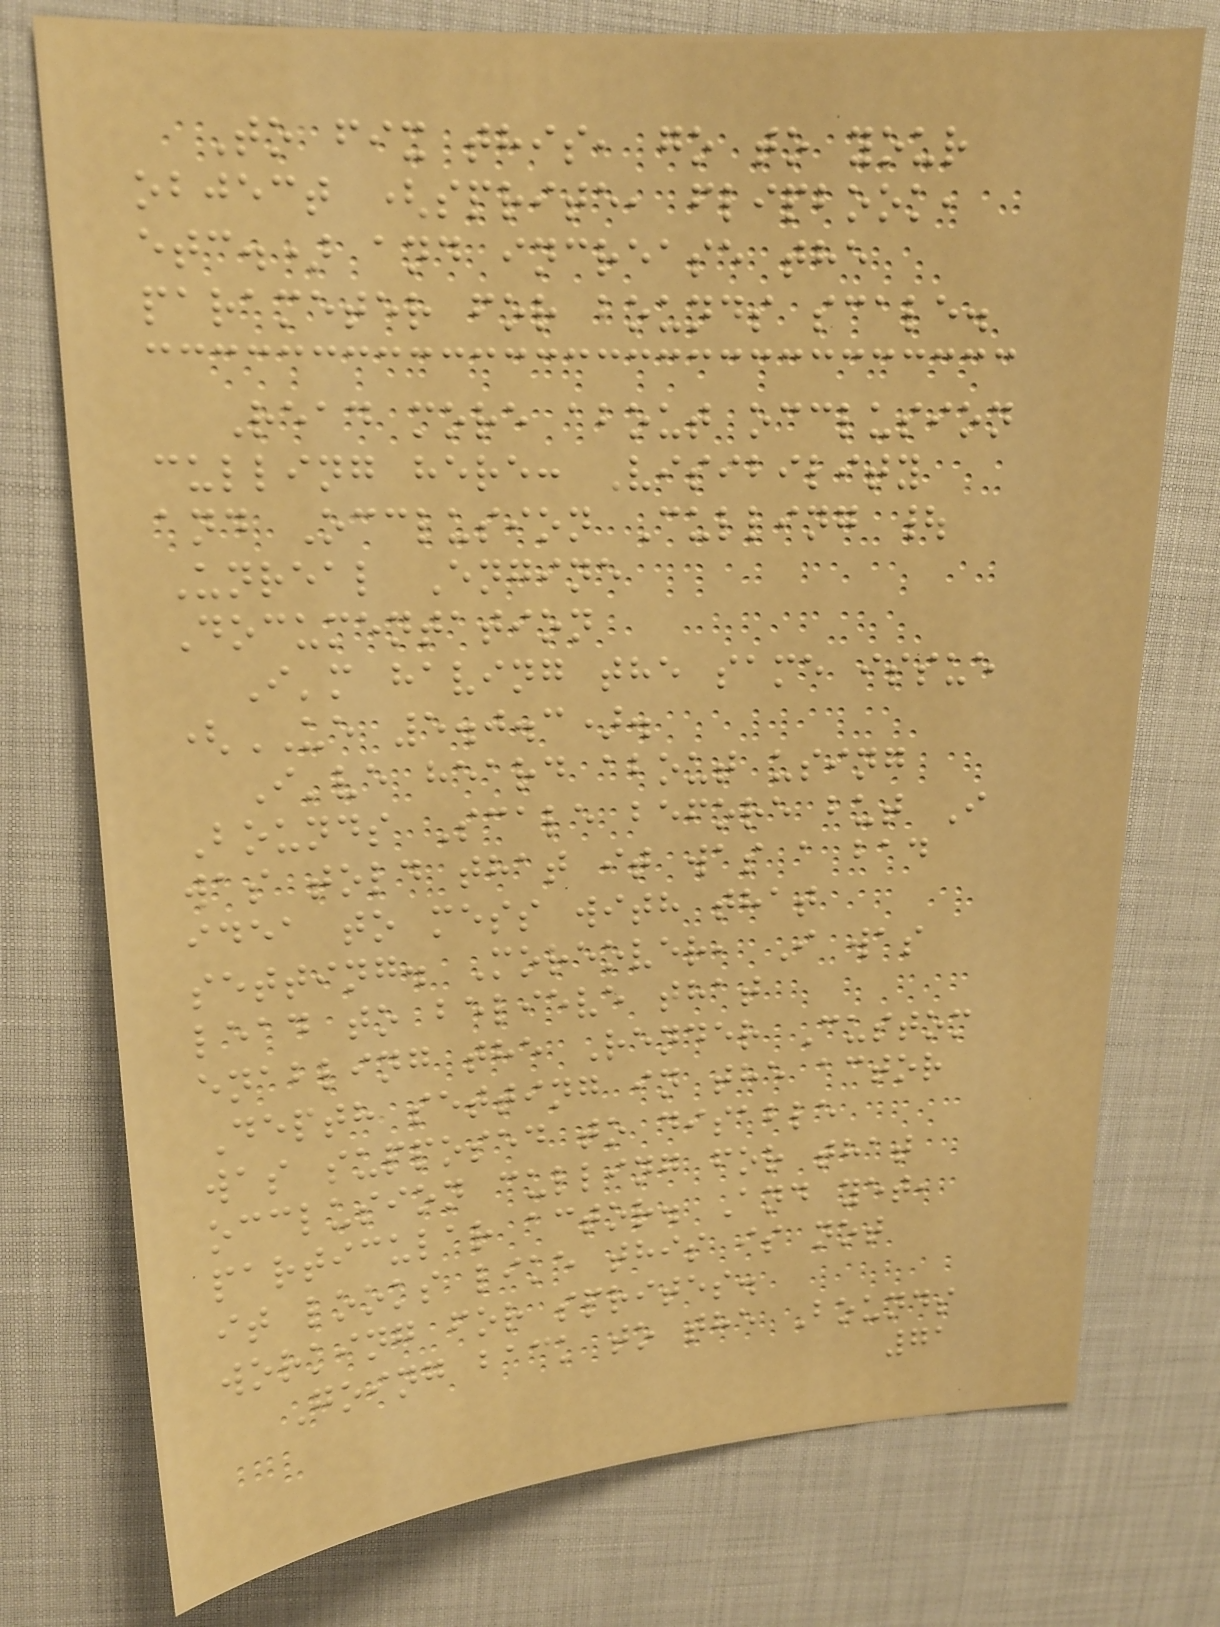To fix this, go to your
object (sprite, flipbook,
etc.) and increase the
parameter for bounds scale.
Read more about occlusion
culling here: Visibility
and Occlusion Culling |
Unreal Engine
Documentation
I'm having the same issue
(UE 5.0.3).
I've heard about using
Bounds Scale before but I
was told that it was a bad
idea to mess with that
setting. Moreover, I was
lead to believe that
enabling the Render Custom
Depth setting in the actor
was supposed to disable
occlusion culling for that
particular actor. And yet,
it looks like this is not
working for sprites.
Going back to the Bounds
71
